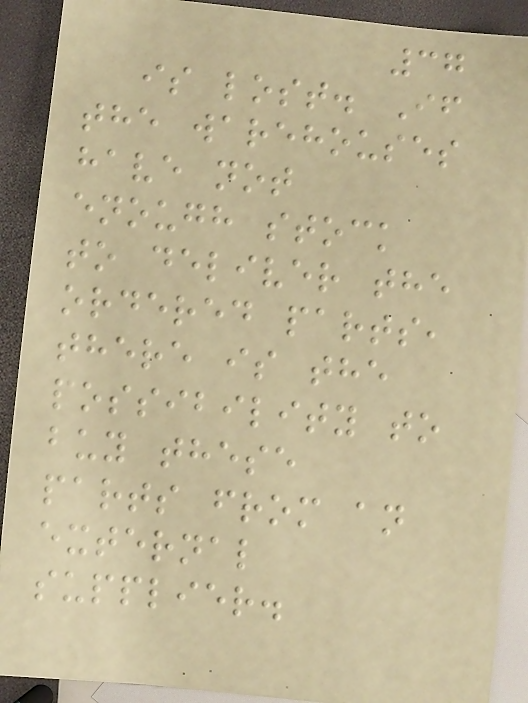37
is lost. If
the warehouses
have not
enough stock
to deliver the
ordered parts,
there is the
possibility to
buy these
parts from an
external
supplier.
